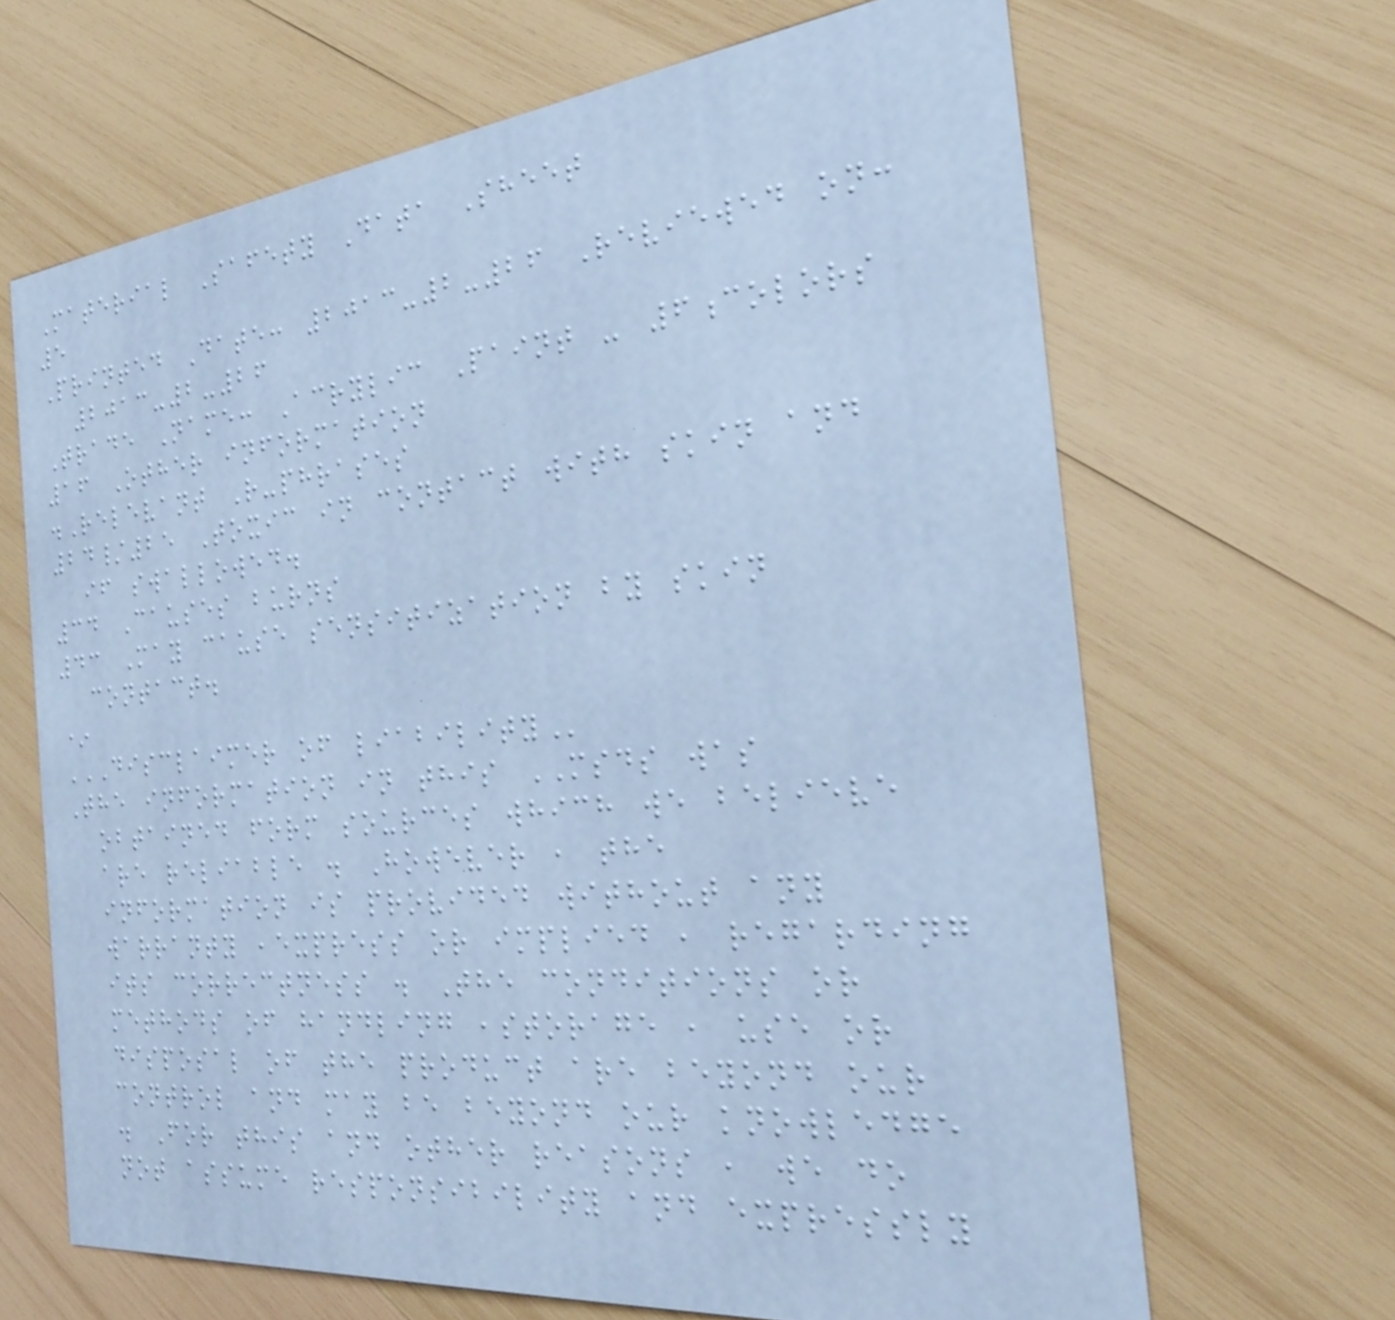Material Safety Data Sheet
5
Printed Date: 2013-2-26 Reviewed on:
2013-2-26
Trade Name: Acrylic Paint - 6colors
16 Other information
.Relevant R-phrases
24/25 Toxic in contact with skin and
if swallowed.
34 Causes burns
43 May cause sensitization by skin
contact.
*
DISCLAIMER OF LIABILITY
The information in this MSDS was
obtained form sources which we believe
are reliable . However , the
information is provided without any
warranty ,express or implied , regarding
its correctness . The conditions or
methods of handling ,storage , use or
disposal of the product are beyond our
control and may be beyond our knowledge
. For this and other reasons , we do
not assume responsibility and expressly
